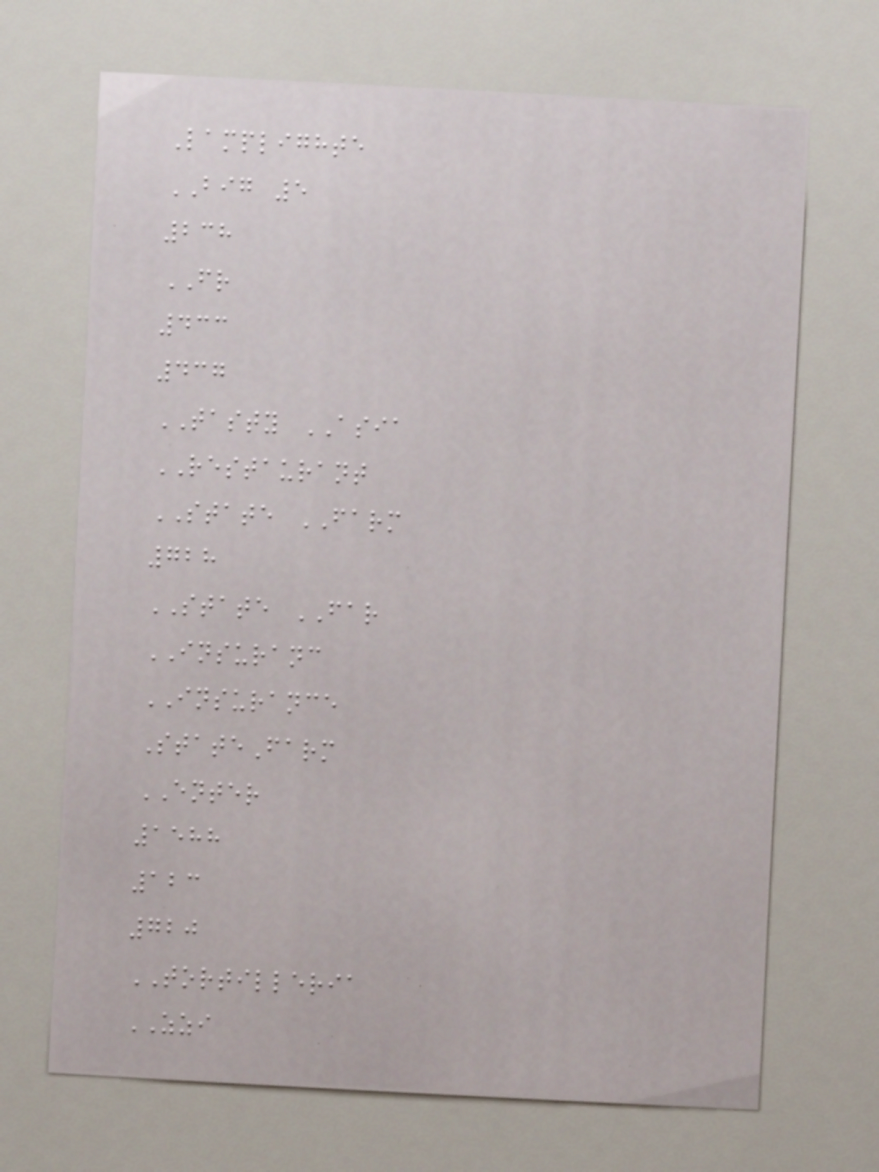Lamplighte
BIG 5
238
FR
433
437
TASTY ASIA
RESTAURANT
STATE FARM
728
STATE FAR
INSURANC
INSURANCE
StateFarm
ENTER
1588
123
720
TORTILLERIA
ZZI
